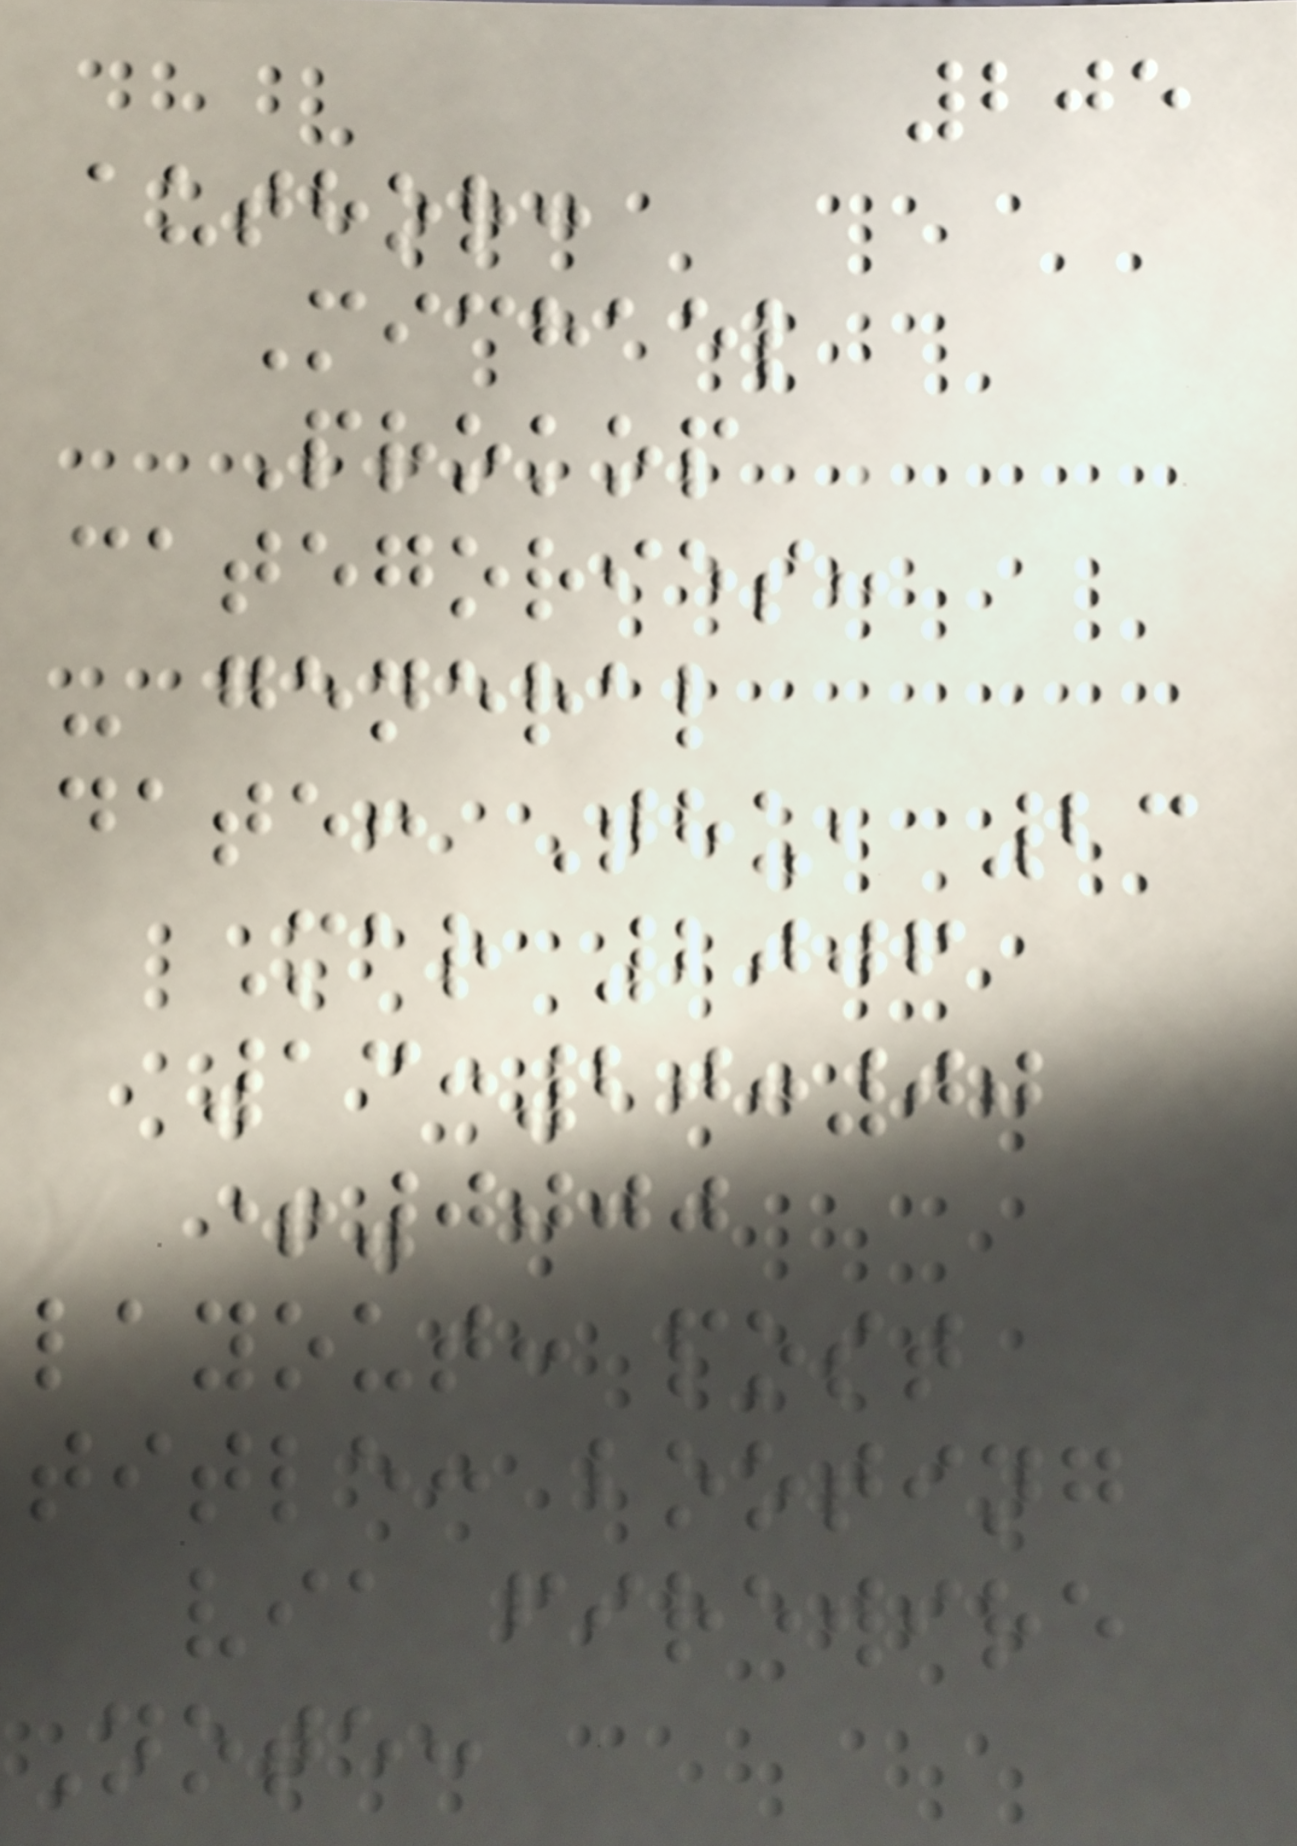205
author:
Michael
Prokop
categories:
- general
date: Thu, 23
Mar 2006
13:20:00
+0000
layout: post
title: booting
via firewire
Note:
